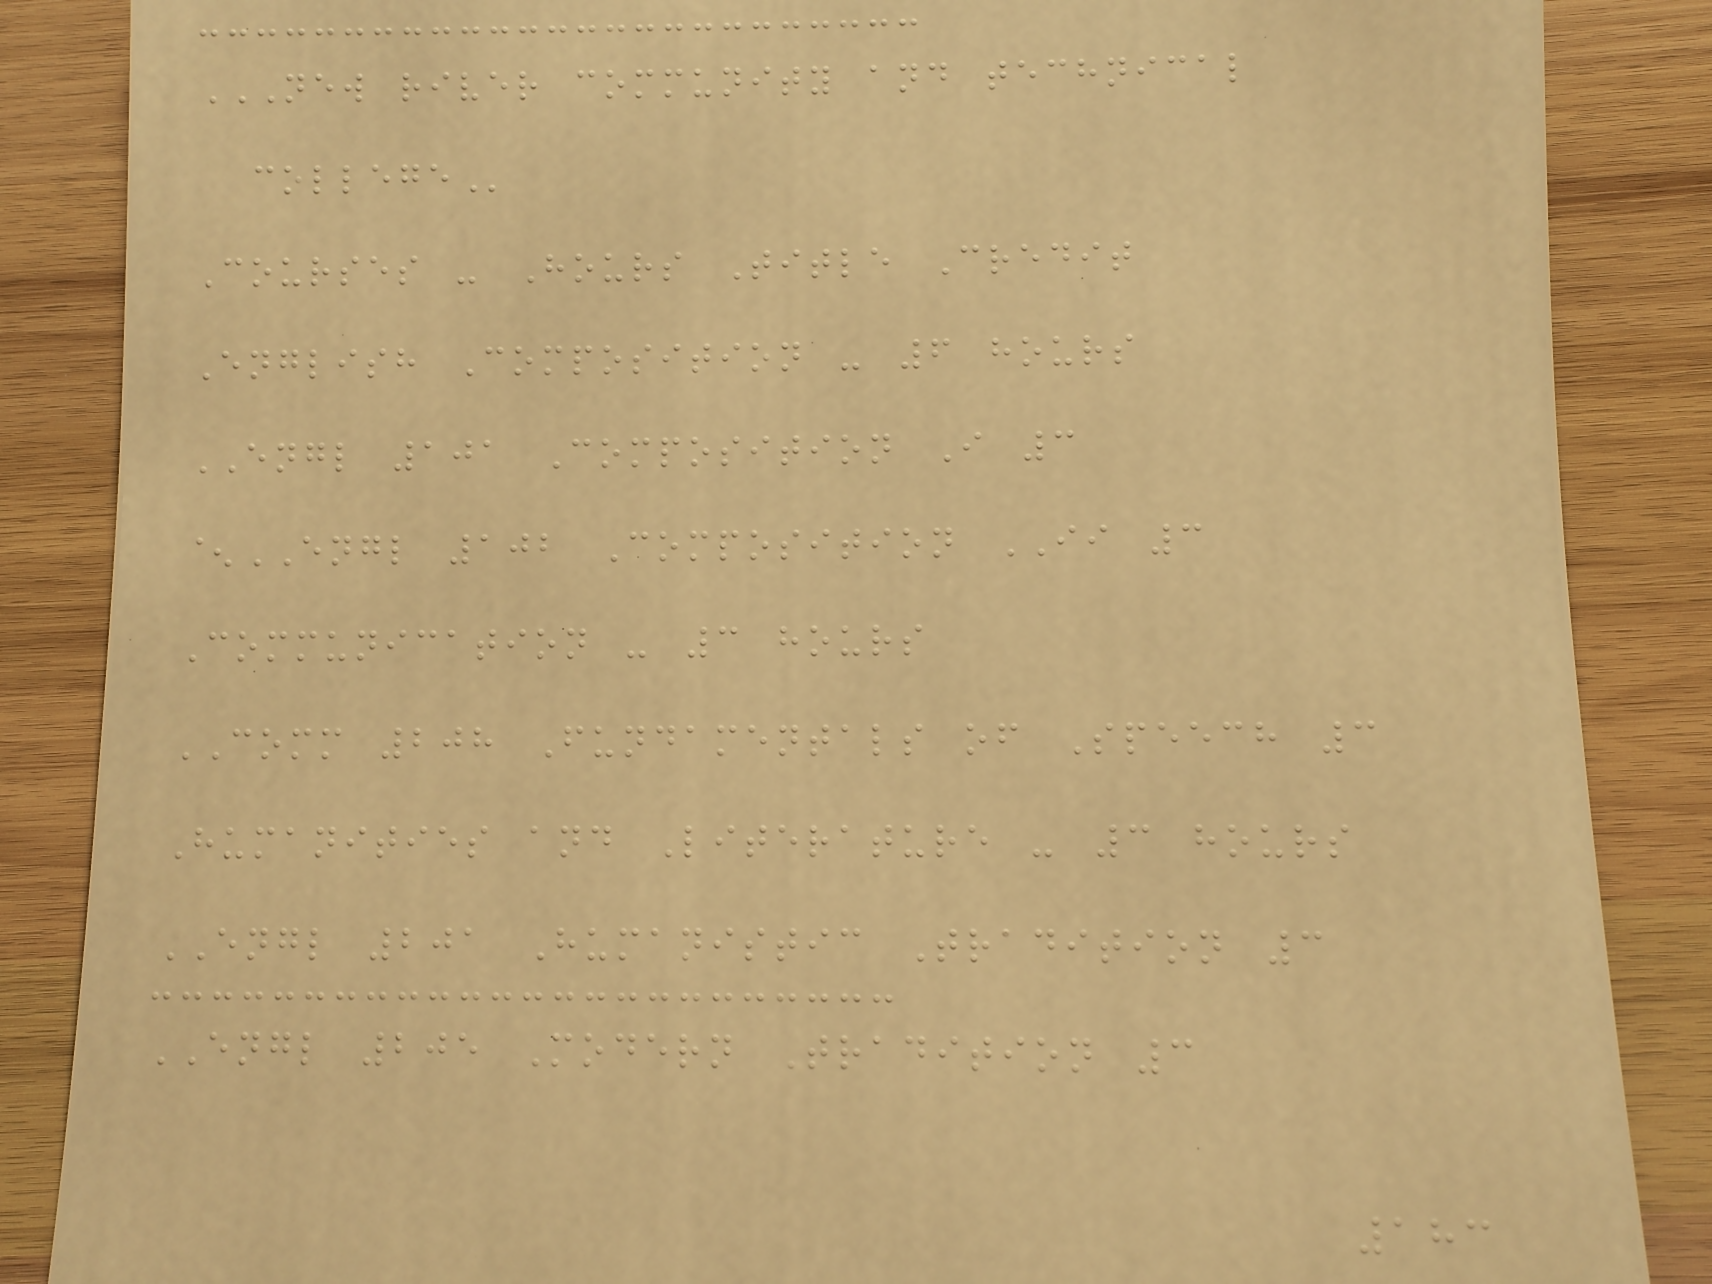NEW RIVER COMMUNITY AND TECHNICAL
COLLEGE
Courses - Hours Title Credit
English Composition - 6 hours
ENGL 101 Composition I 3
^ENGL 102 Composition II 3
Communication - 3 hours
COMM 208 Fundamentals of Speech 3
Humanities and Literature - 3 hours
ENGL 201 Humanistic Tradition 3
ENGL 205 Modern Tradition 3
183
